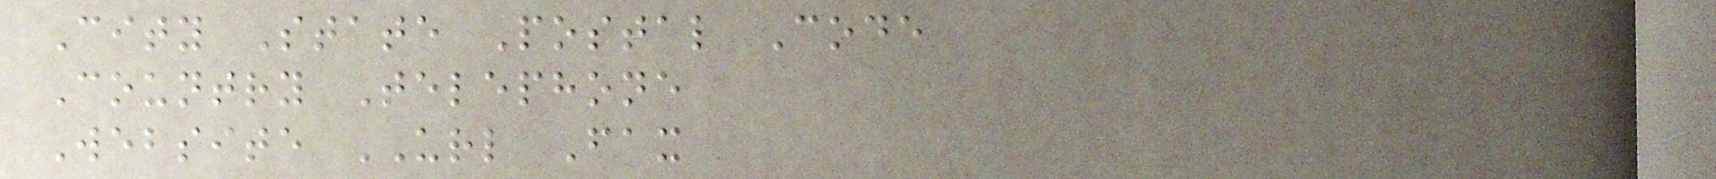City State Postal Code
Country Telephone
Website URL Fax
